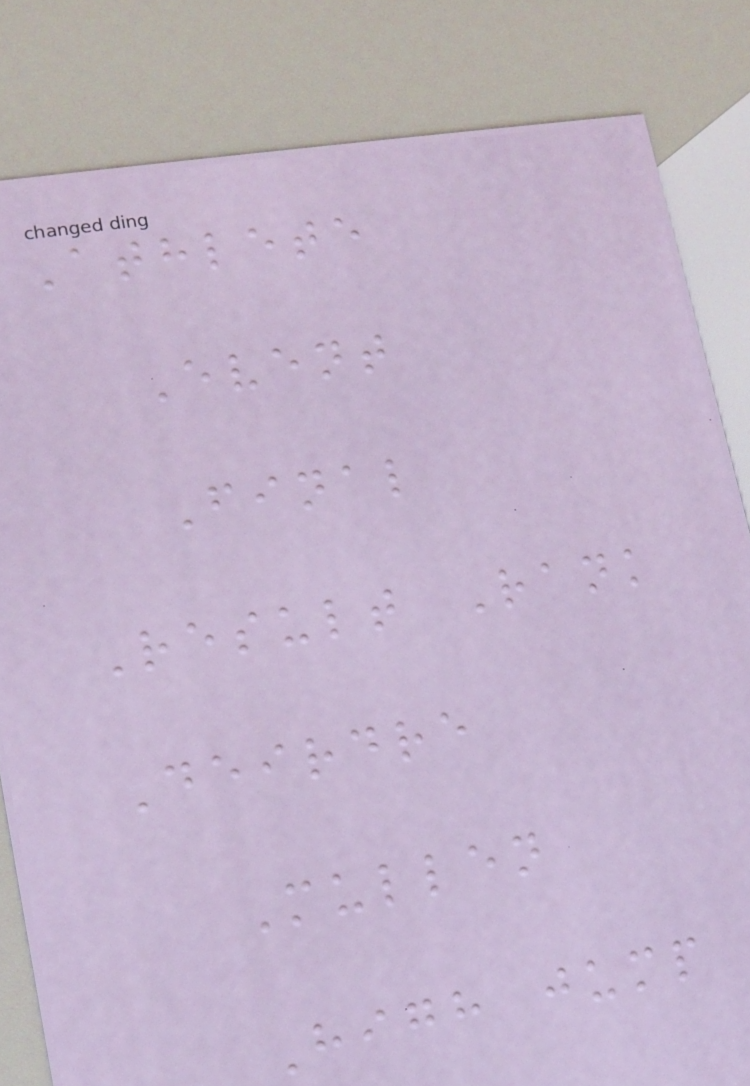Athlete
Event
Final
Result Rank
Deirdre
Mullen
High jump
